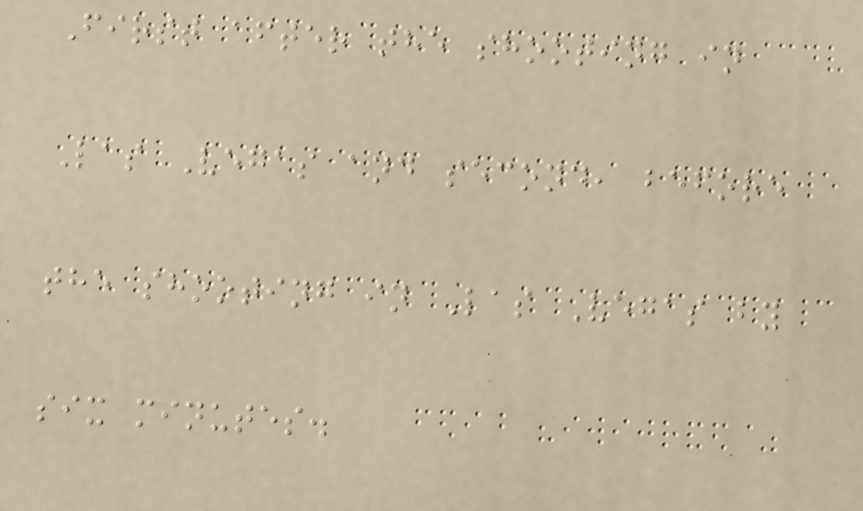First after the shooting in
Las Vegas and second, before
the shooting in Las Vegas by
six minutes.
